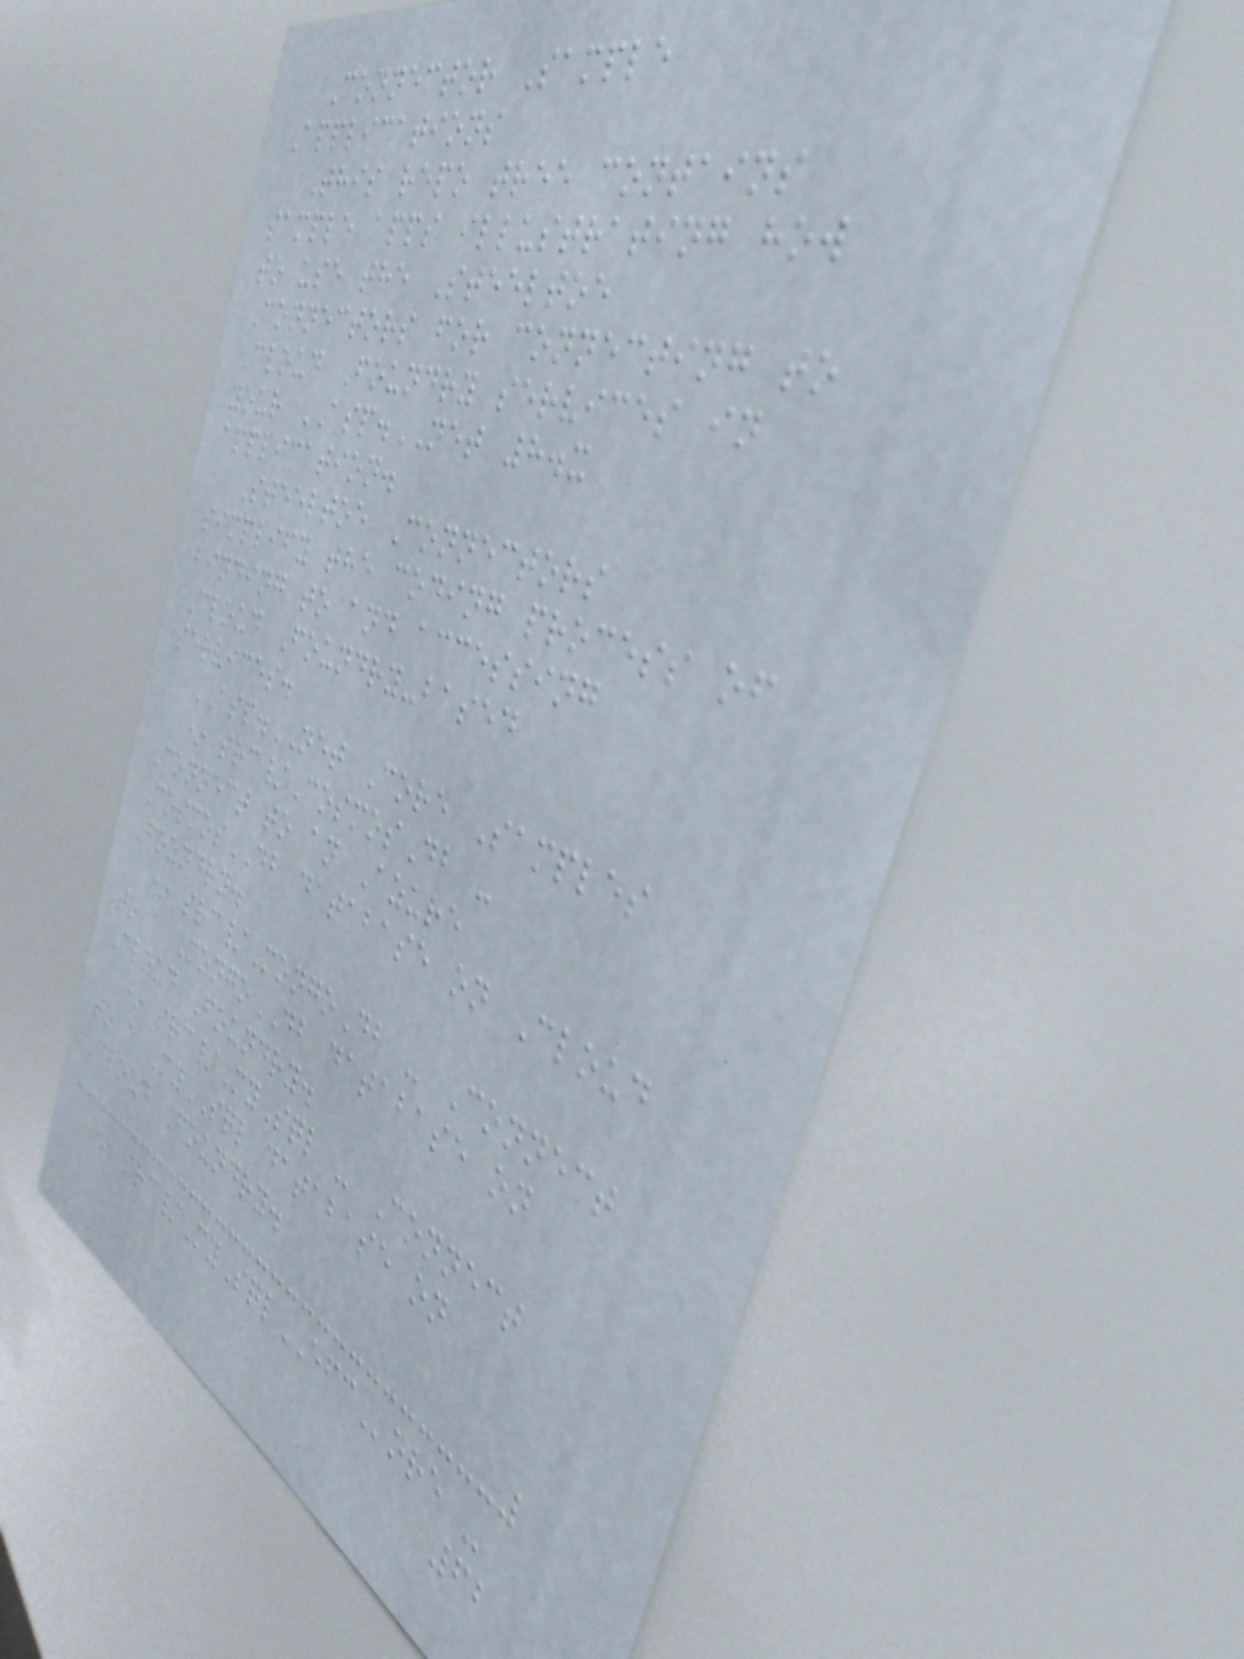Connector Sample
Applications
This repo tree contains
sample apps illustrating how
to use the Steeltoe
Connectors for connecting to
Cloud Foundry services in
your ASP.NET 8.x
application.
Steeltoe Connectors
simplify the coding process of
binding to and accessing
Cloud Foundry-based
services.
ASP.NET Core Samples
* src/CosmosDb -
Connect to an Azure
CosmosDB database on Cloud
Foundry.
* src/MongoDb - Connect
to a MongoDB database on
Cloud Foundry.
* src/MySql - Connect
to a MySQL database on
Cloud Foundry.
* src/MySqlEFCore -
62
